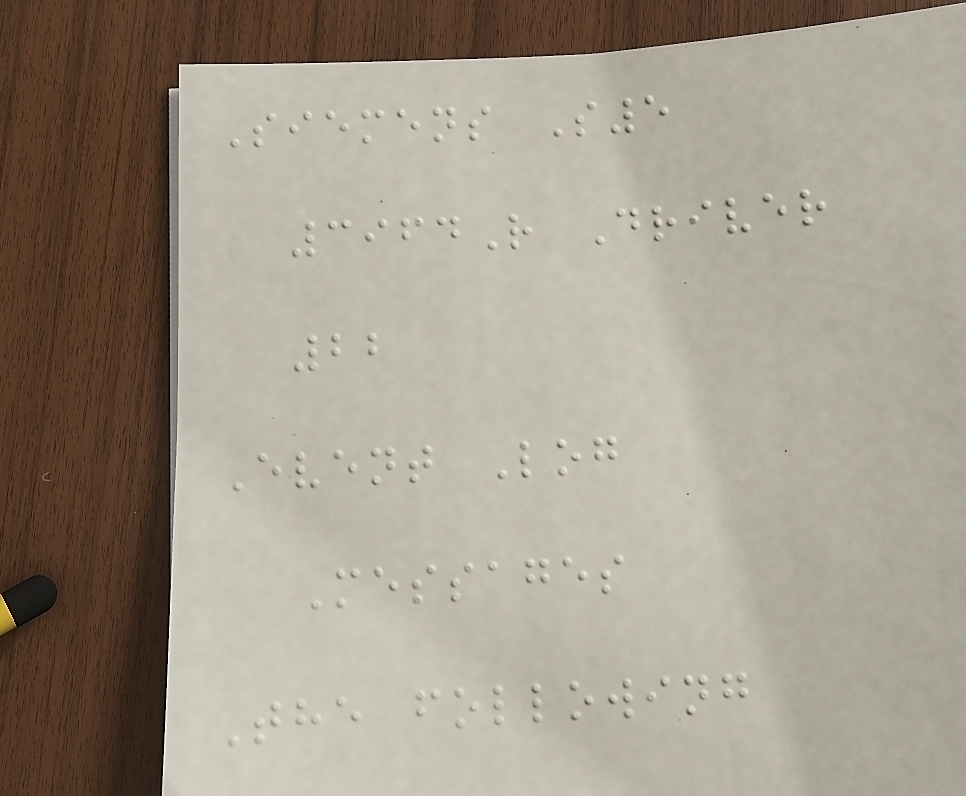Siemens S5
3964R Driver
22
Event Log
Messages
The following
